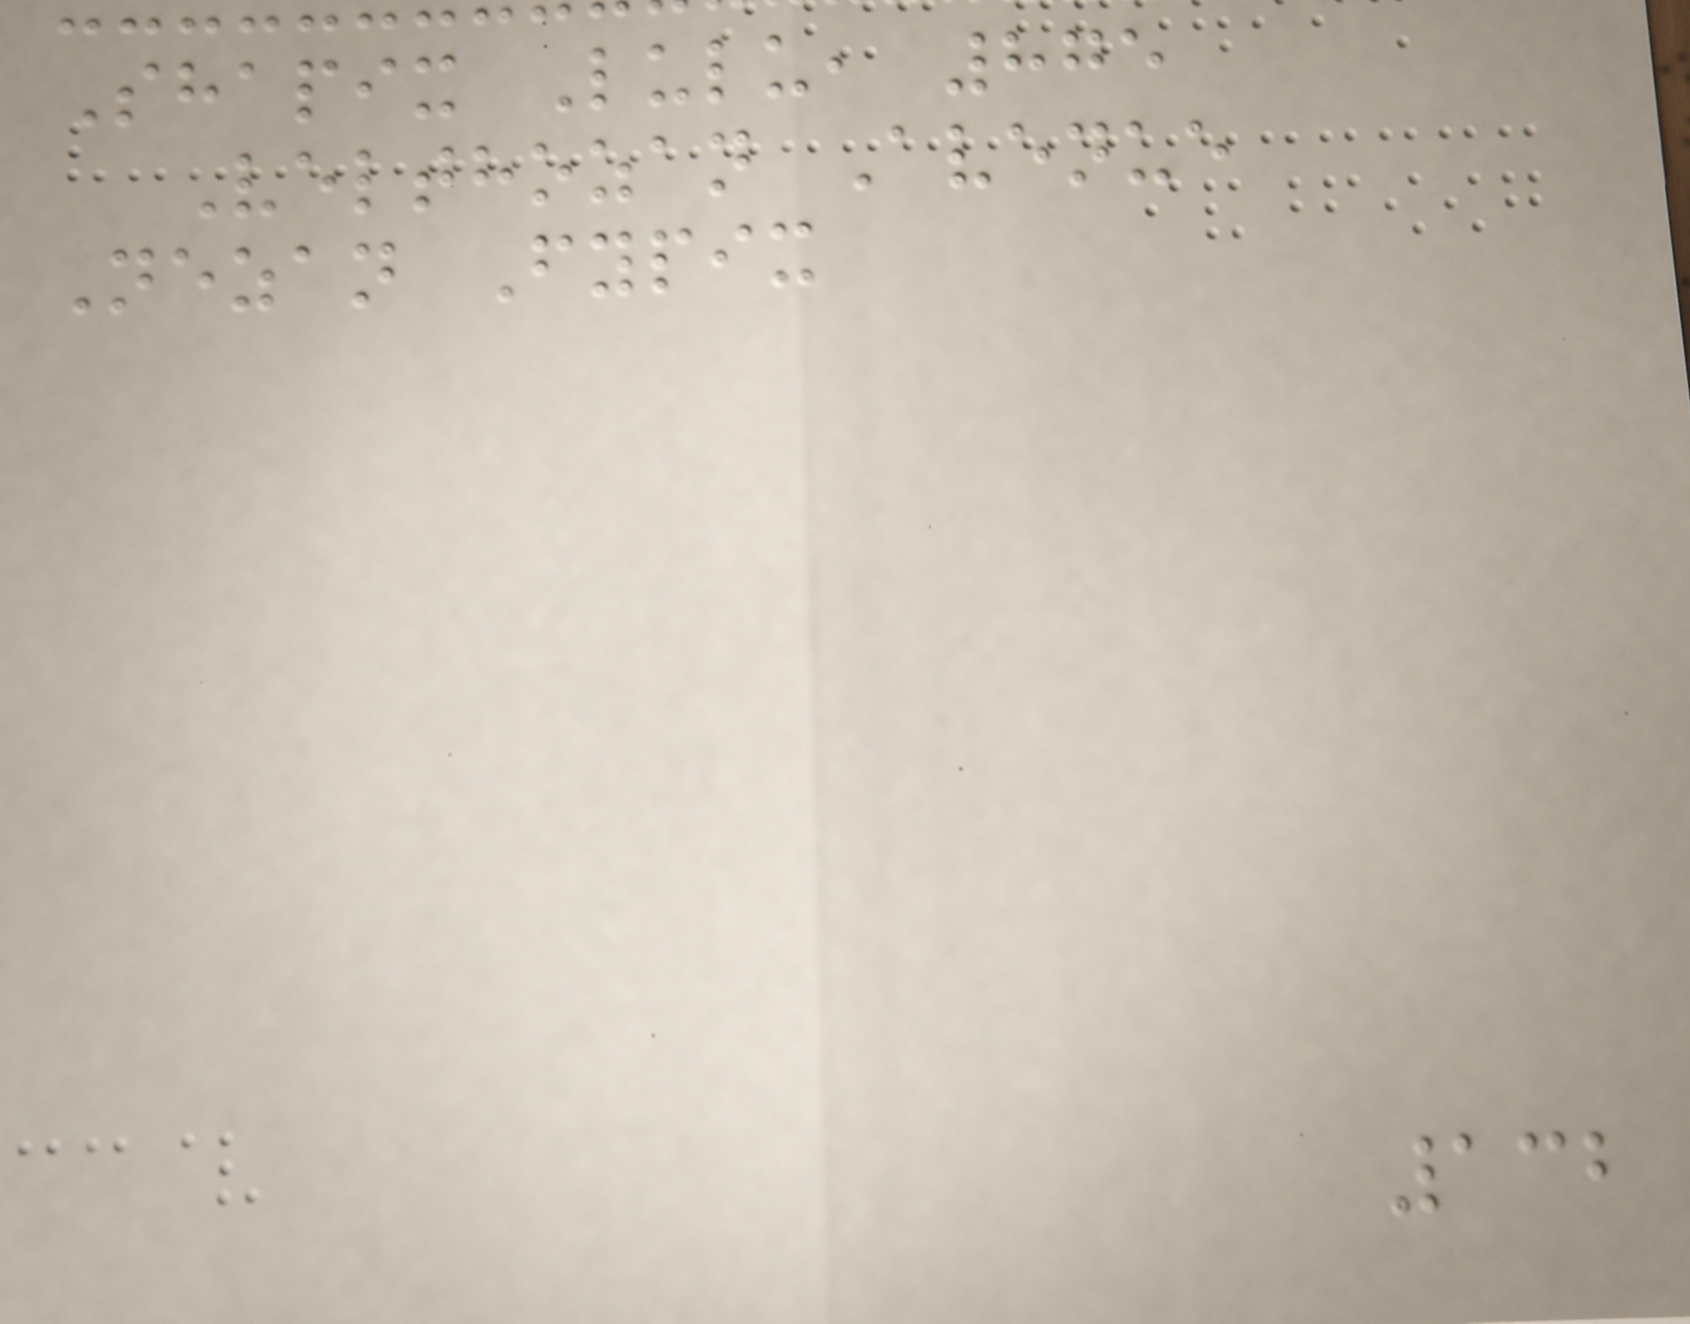Shapix Lulu, 875
Velthozan Avenue
Nezan Fypix
132
